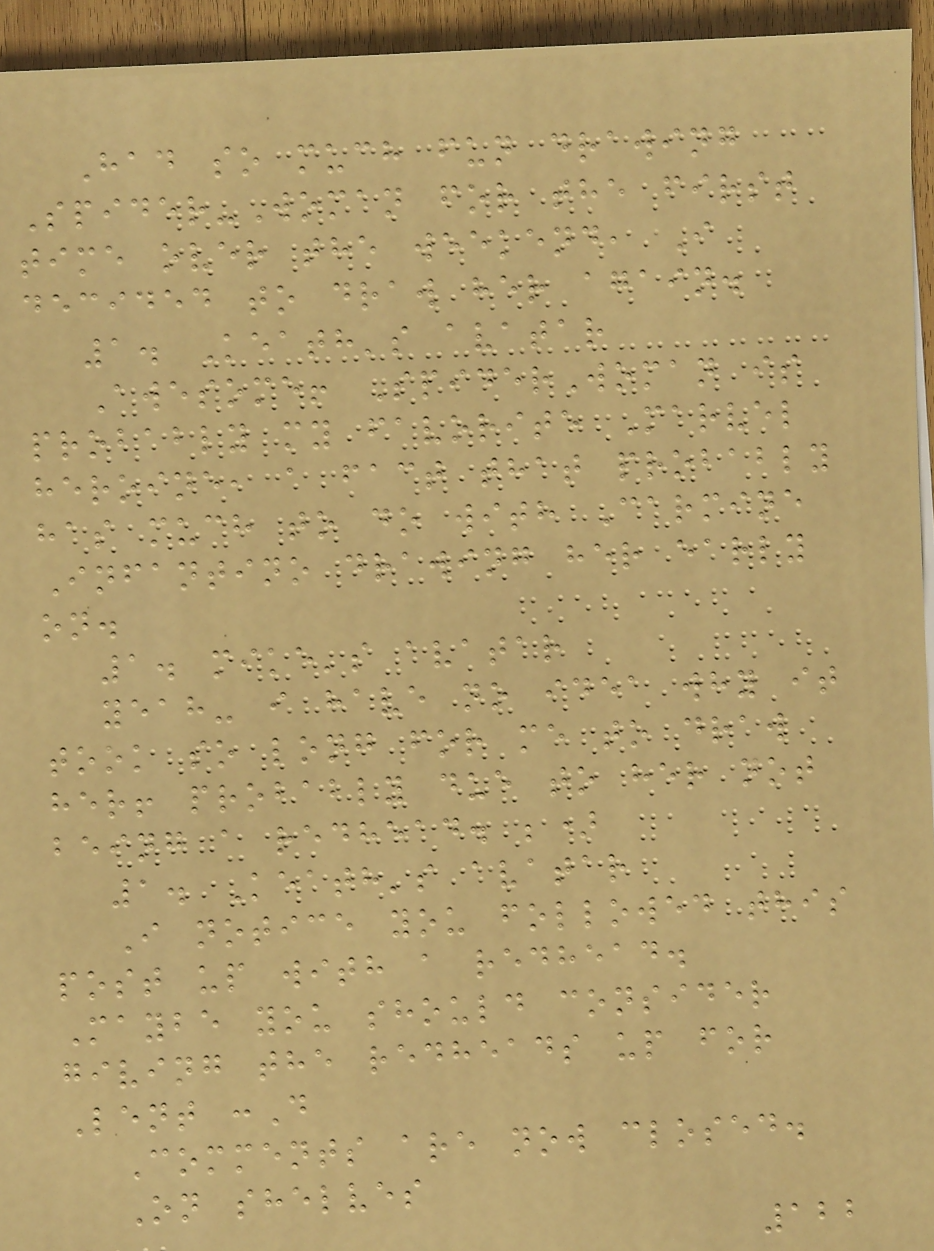Had so much fun drawing
Spider-Woman for the first
time over the weekend, I
decided to draw her again.
1. Keath's avatar
Awesome! SpiderWoman is
probably my favorite Marvel
heroine, a fact that probably
has much to do with Carmine
Infantino drawing her early
on.
1. mike's avatar
yeah- i have no idea why it
took so long for me to draw
her! probably due to her not
being a redhead. ;)
1. Keath's avatar
I notice you followed this
post up with a redhead.
Maybe you should consider
giving the redheads up for
Lent :D
Comments are now closed.
On shelves
122
